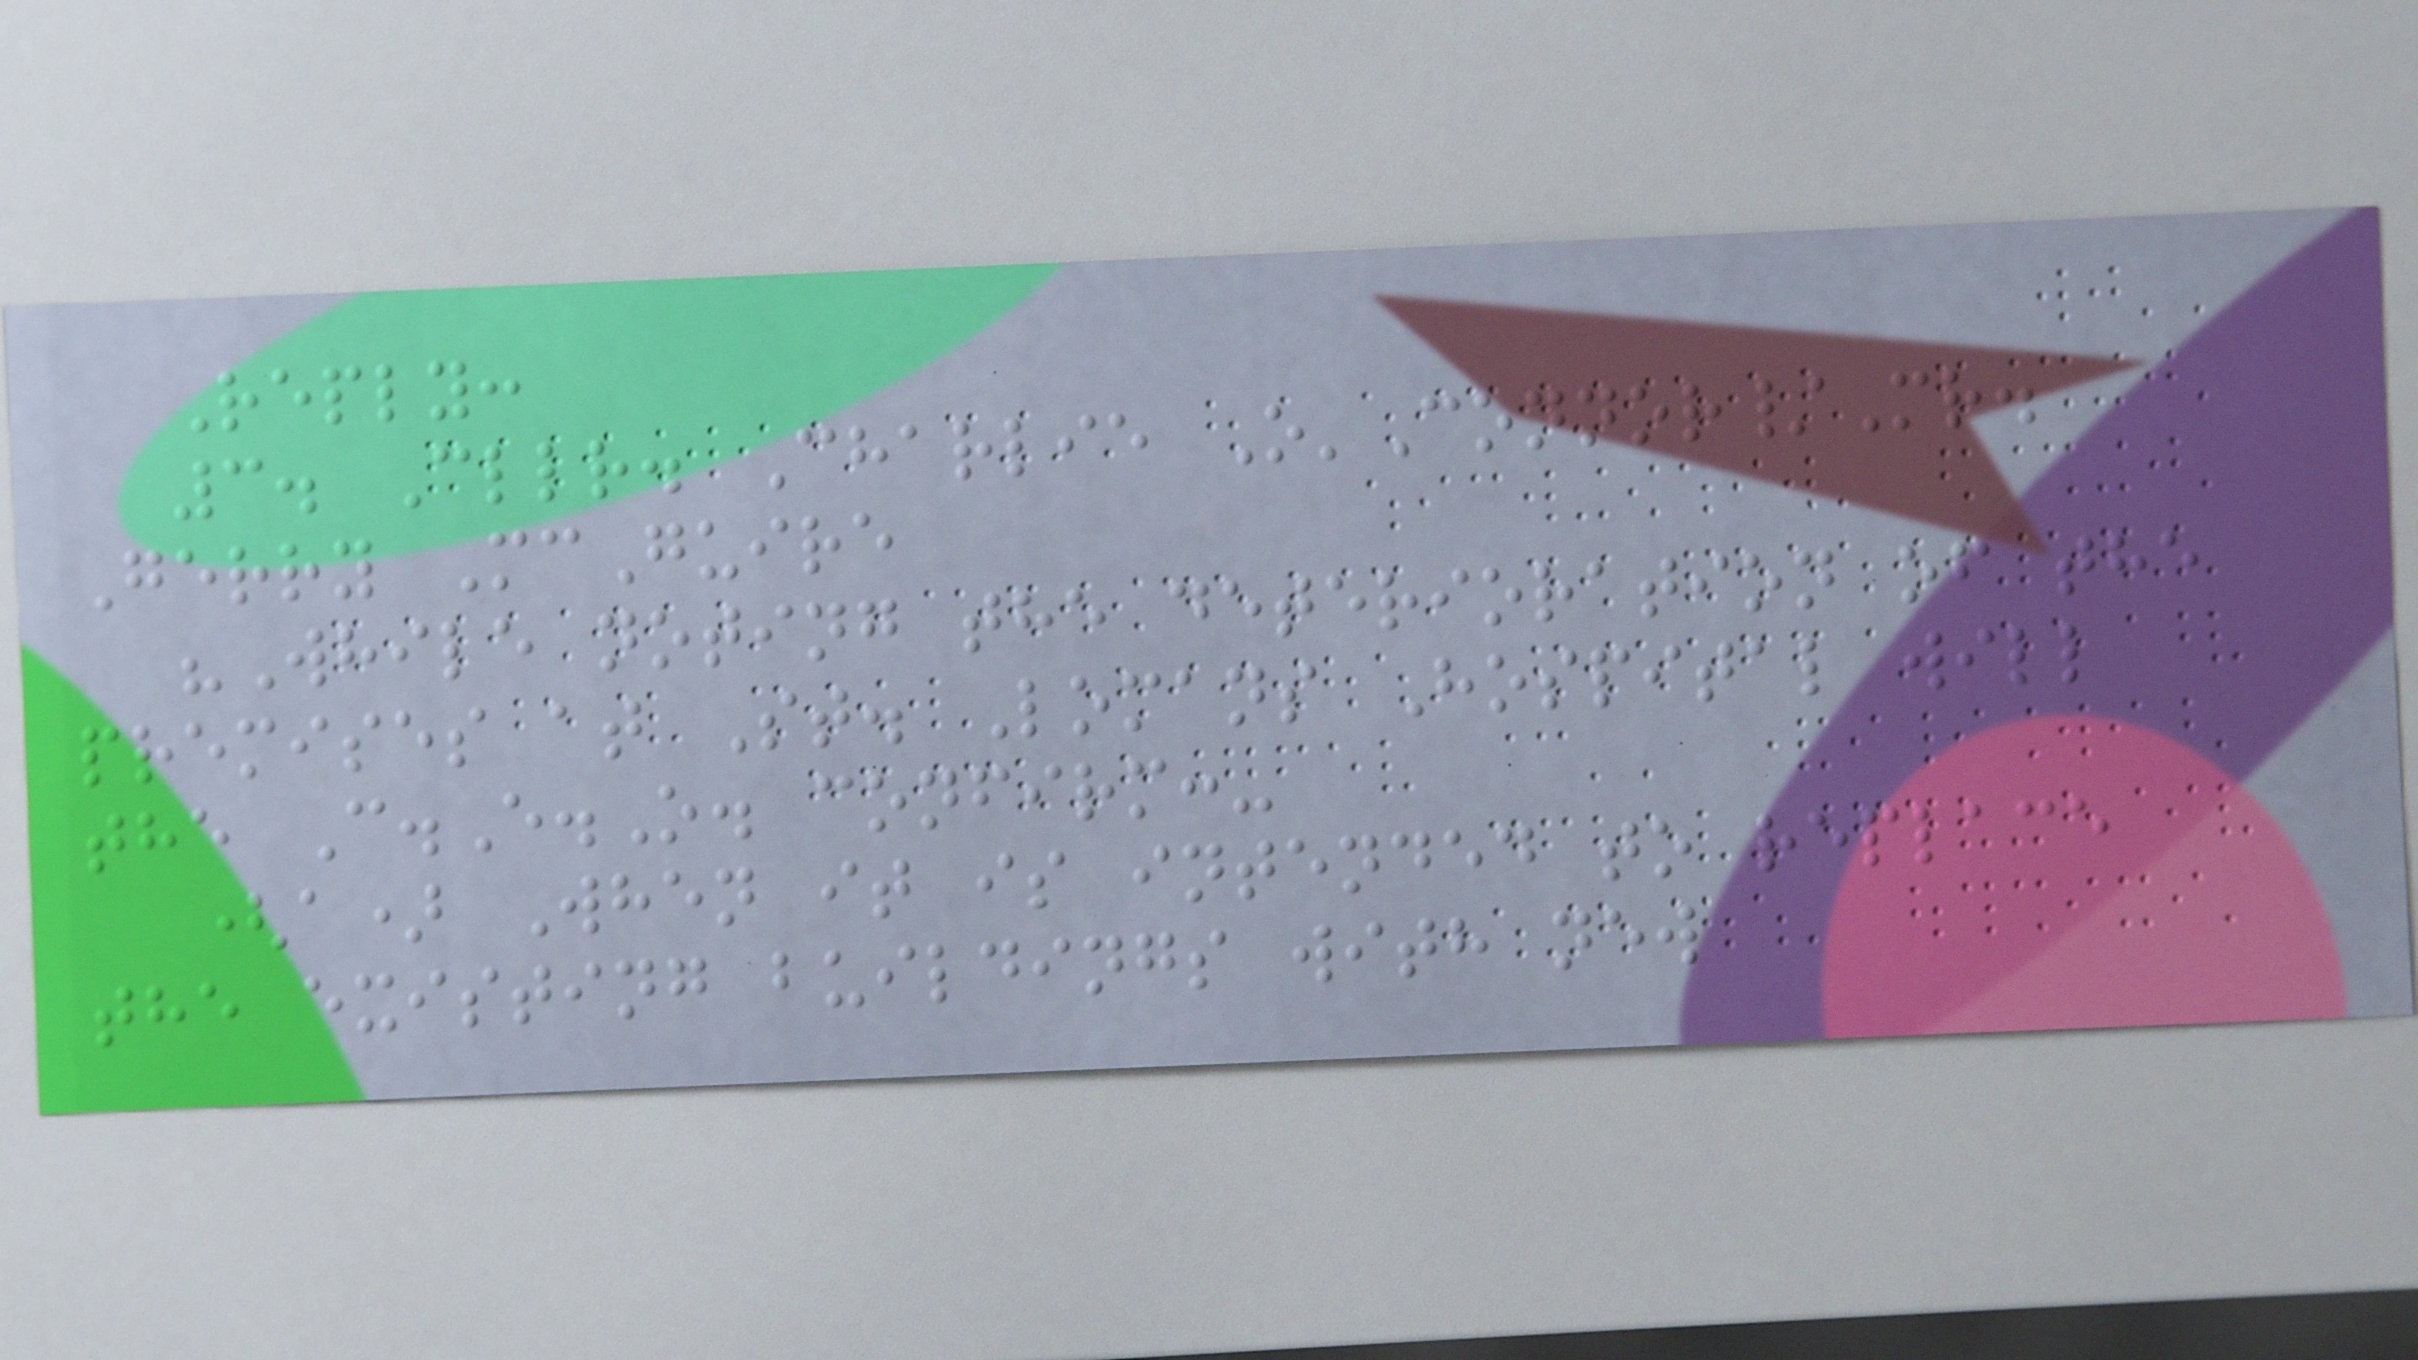Reply:
3. Cllr. Charlie O'Connor/Mr.
Gerry McGuire
"While noting the deterioration of the
premises at St. Lomans Hospital will
the C.E.O. confirm:-
(a) When it is intended to replace
the existing buildings with new
